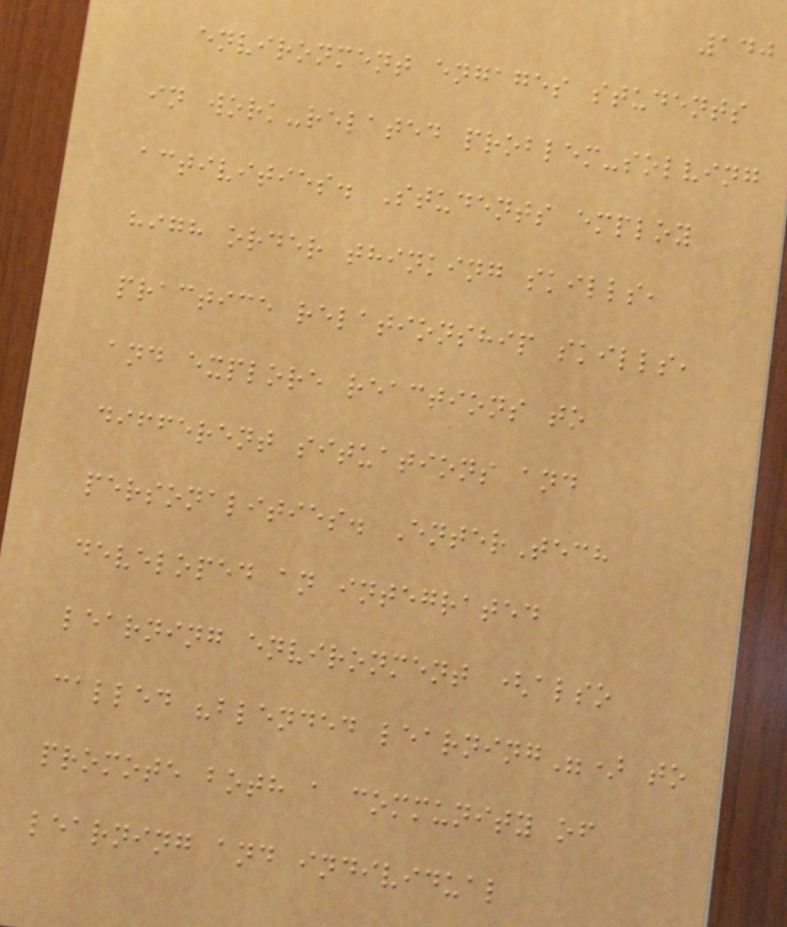140
environment engages students
in work-related problem-solving
activities. Students employ
high order thinking skills,
practice relationship skills,
and explore reactions to
different situations and
personalities. EnterTech
developed an integrated
learning environment (also
called "blended learning") to
promote both a community of
learning and individual
